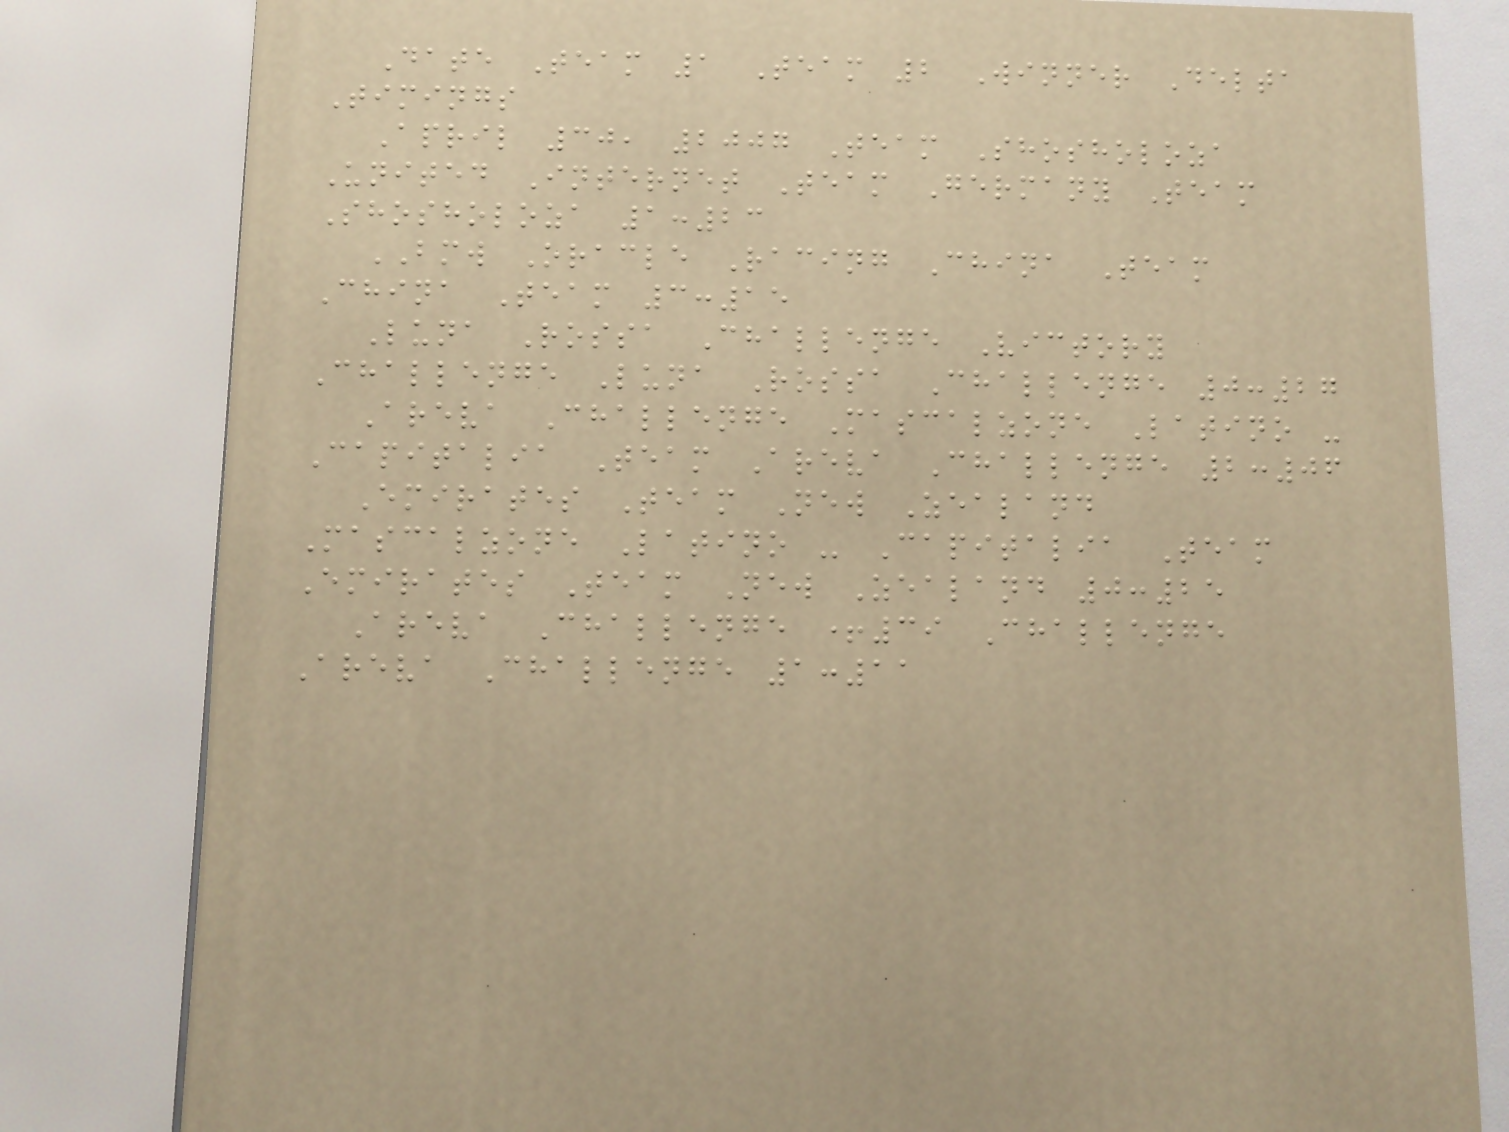Date Team 1 Team 2 Winner Delta
Timings
April 30, 2007 Team Shosholoza
United Internet Team Germany Team
Shosholoza 1:23
BMW Oracle Racing China Team
China Team 3:15
Luna Rossa Challenge Victory
Challenge Luna Rossa Challenge 0:27
Areva Challenge Mascalzone Latino -
Capitalia Team Areva Challenge 2:06
Emirates Team New Zealand
Mascalzone Latino - Capitalia Team
Emirates Team New Zealand 0:25
Areva Challenge +39 Challenge
Areva Challenge 1:11
